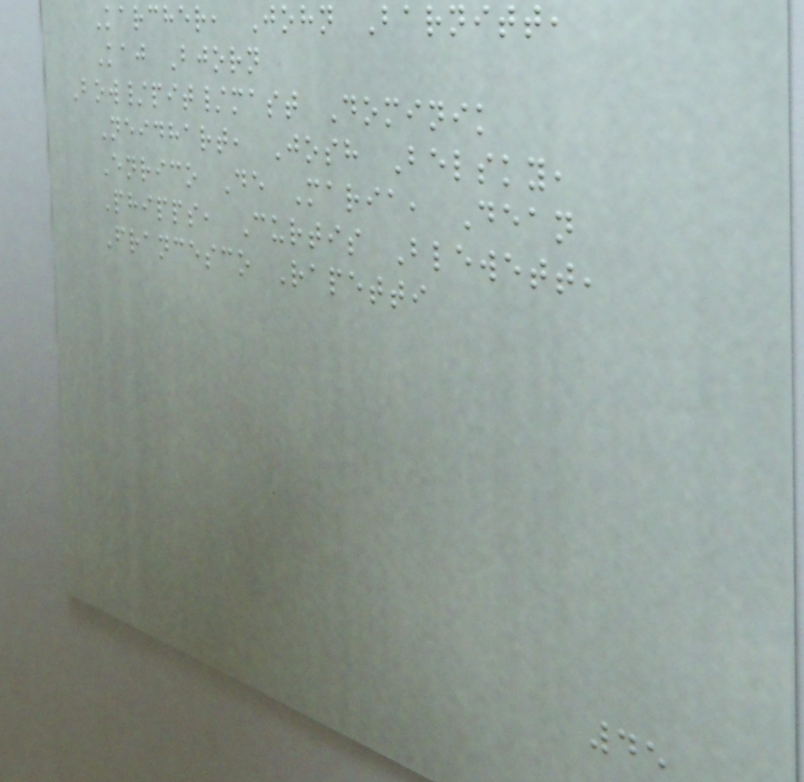Karcher, John Barnitt,
Kaj Bjorn
Bow/pit/mast Dominik
Neidhart, Josh Belsky,
Enrico De Maria, Dean
Phipps, Curtis Blewett,
Francesco Rapetti
45
